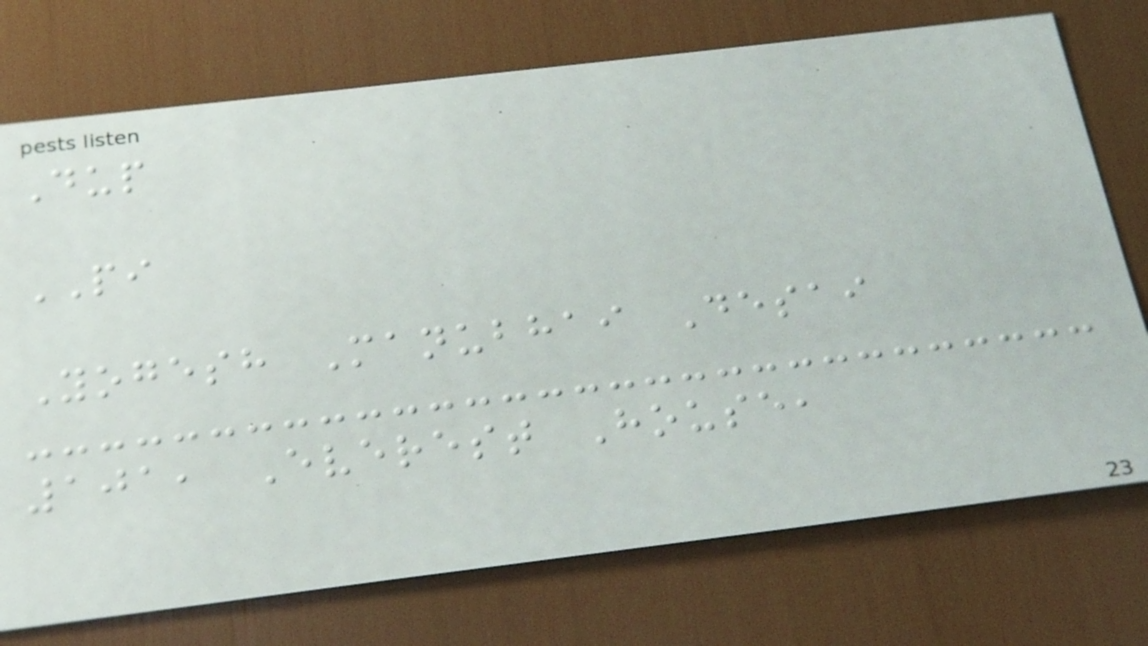Dup
PI
Yogesh Manubhai Desai
101, Everest House,
